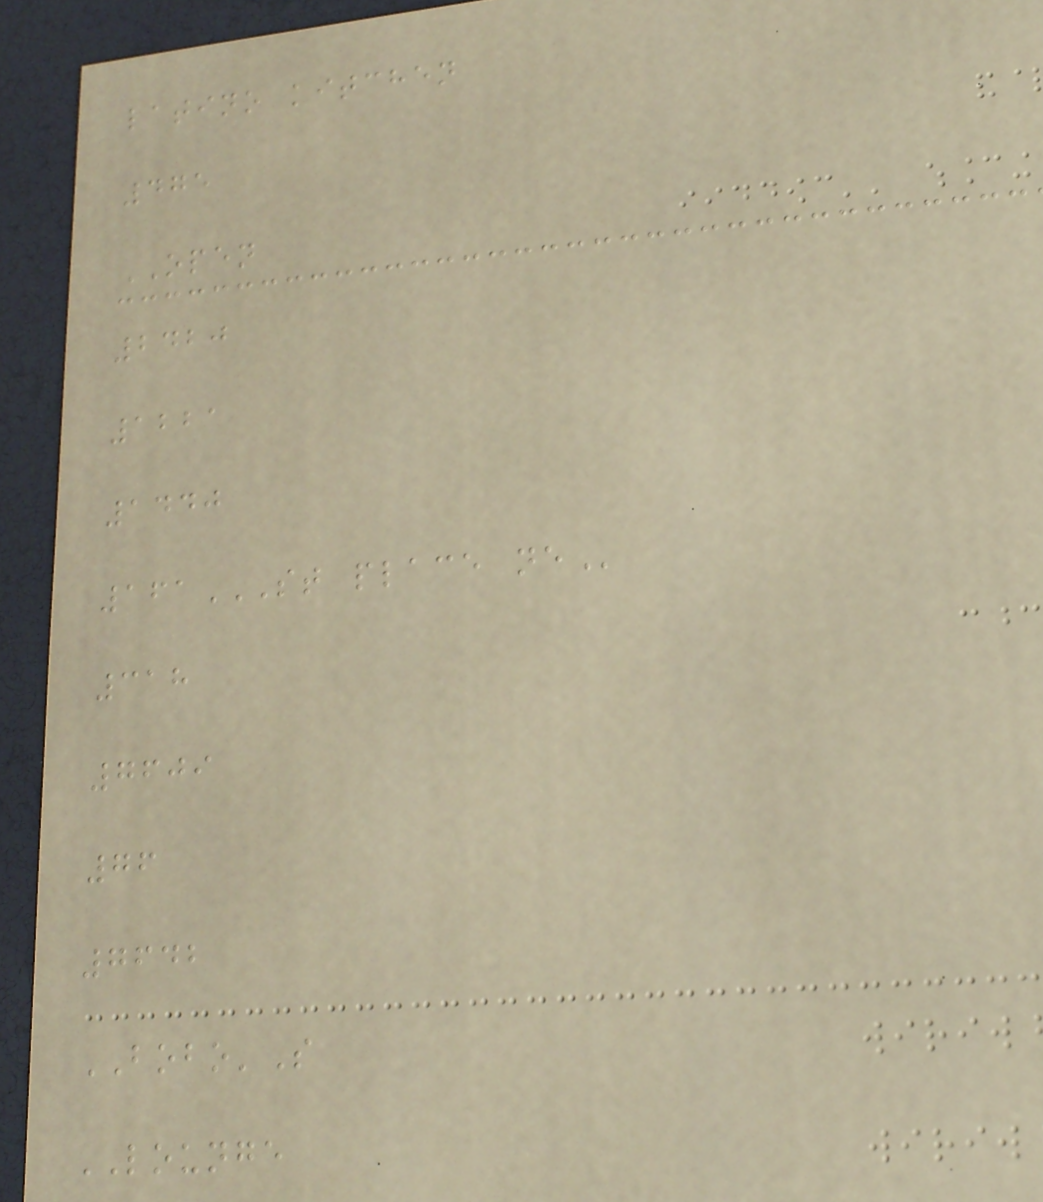latino kitchen
475
OPEN
2420
1221
1440
161ST PLACE NE
318
7609
76
7642
BOBO'S
LOUNGE
